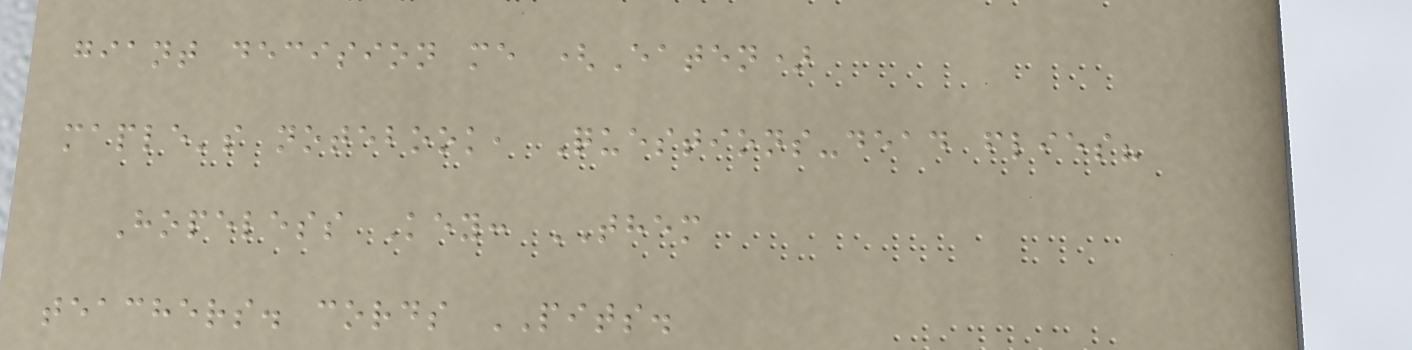giant decision me (Eaten)
maple's notebook, Questions-dead flies?
Hopeless Key: THEM
teachers. cords PITS.
